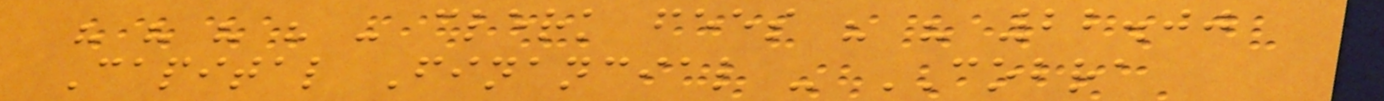" " " " - clerk fees " " 22.00
Capital Financial - COBRA
